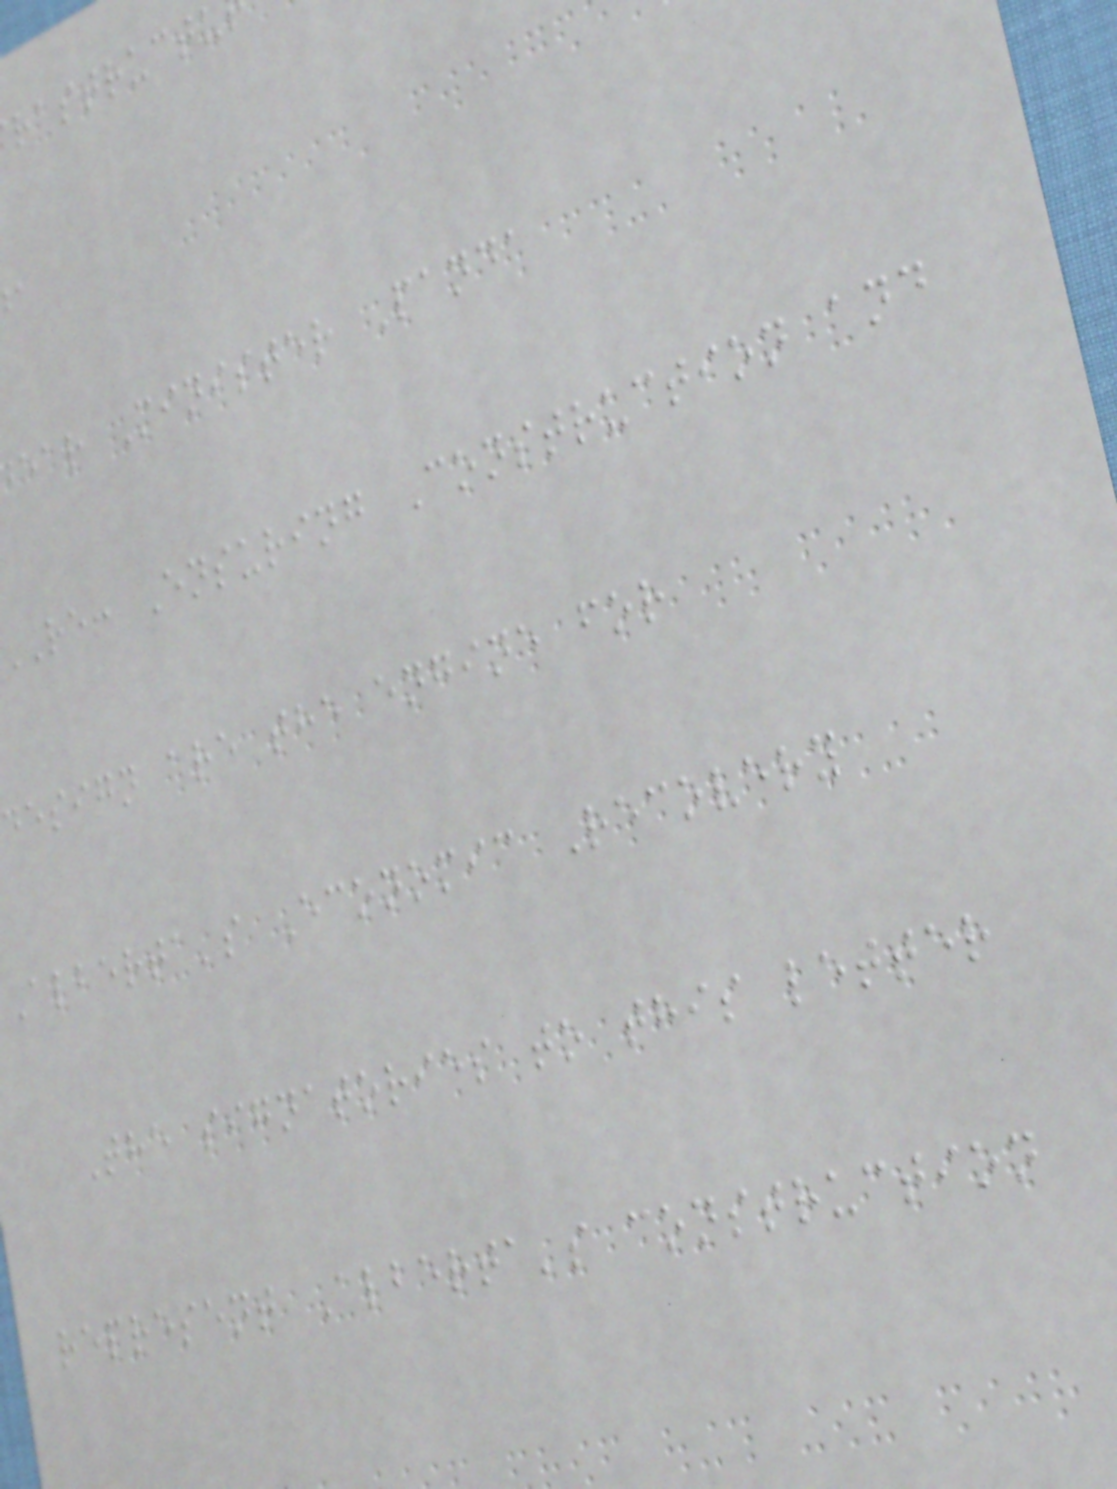ear Minister Panda
re: Ensuring Construction and
design are the engine for
Alberta's Economic Recovery
The signatories to this letter
represent Alberta's construction
